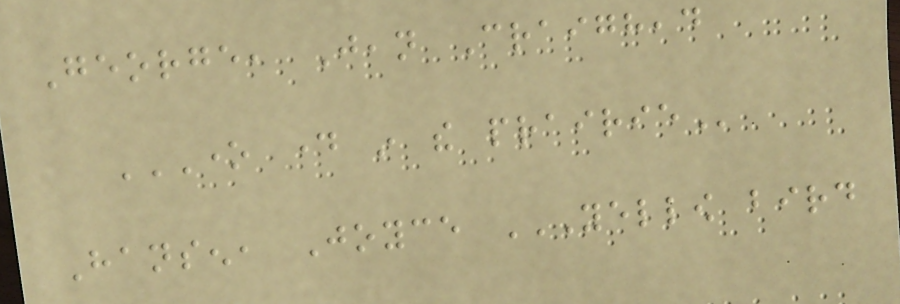George, Jean Craighead
ONE DAY IN THE PRAIRIE
Hansen, Joyce YELLOW BIRD
